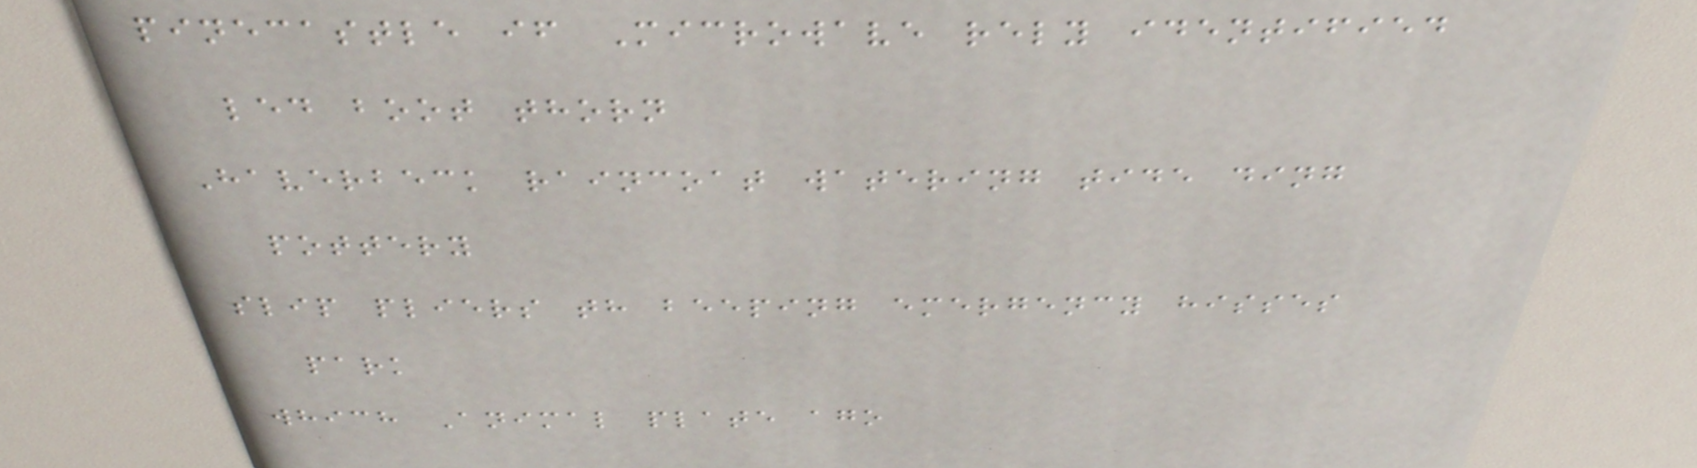pinecastle if Microwave rely identified
led boot thorn
Haverbeck raincoat watering tide ding
pottery
slip pliers th beeping emergency hisses
park
which Animal plate ago
